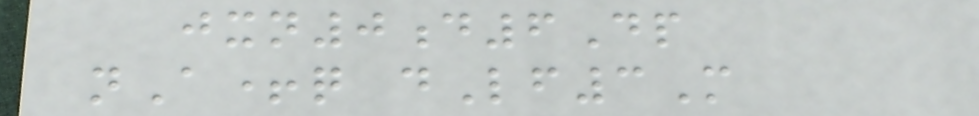jxn0d6Dp
nA+q dLf3M
